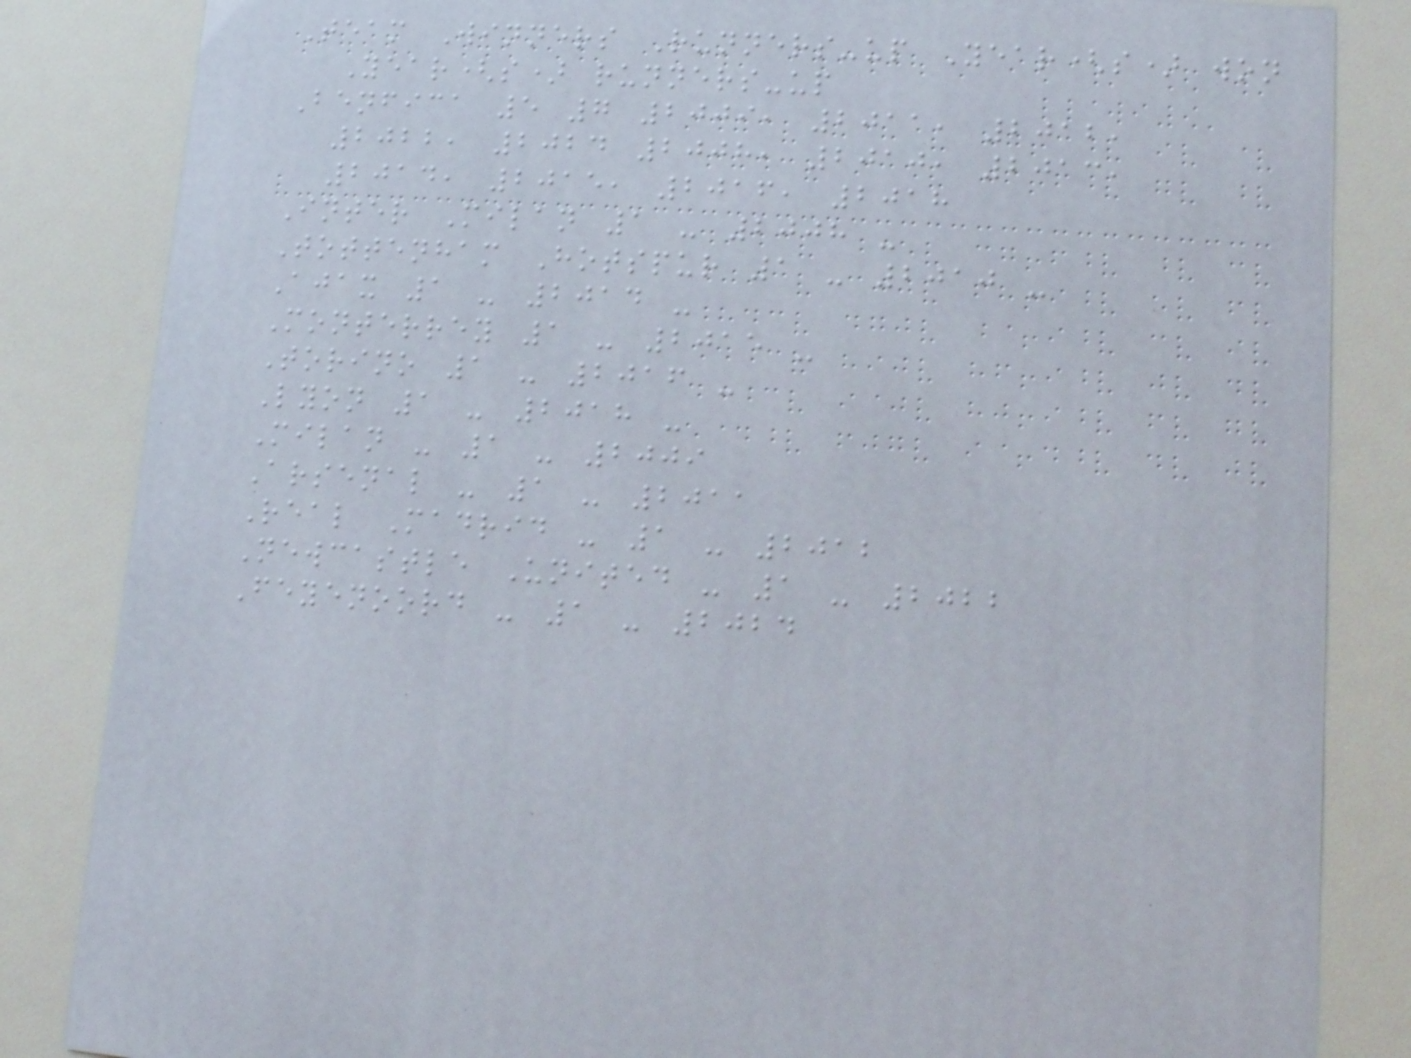Team Winners Runners-up Year(s) won
Year(s) runners-up
Benfica 5 7 2009, 2011, 2012,
2022, 2024 2008, 2010, 2013,
2014, 2015, 2016, 2018
Inter Milan 1 - 2008 -
Tottenham Hotspur 1 - 2010 -
Ajax 1 - 2014 -
Monterrey 1 - 2015 -
Torino 1 - 2016 -
Lyon 1 - 2018 -
Milan - 1 - 2009
Arsenal - 1 - 2011
Real Madrid - 1 - 2012
Newcastle United - 1 - 2022
Feyenoord - 1 - 2024
